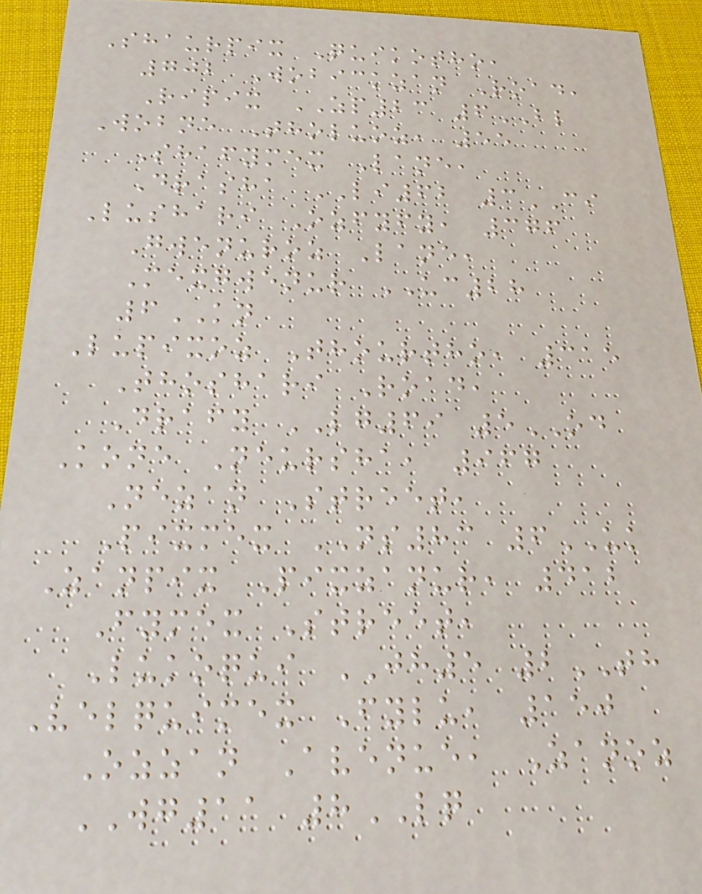Shaurpix Quikotho,
702 Wobickzan Road,
Ripix ZP23 6BL
Wobne Tholuoz, 55
Shafymex Lane,
Drasha LI62 3CI
Lushari Ozfyfy, 376
Gwenuroz Lane,
Mexgwenur UC28
6KN
Lupixoz Thourtho, 315
Thoshari Road,
Drafy LG69 5OD
Kone Neursha, 967
Nezan Street,
Pixmex NS83 6UK
Zanpix Pixzanur, 412
Fymex Street,
Lukoqui JH5 2TH
Velquimex Fylu, 150
Ozzan Avenue, Zanoz
WG11 8LQ
